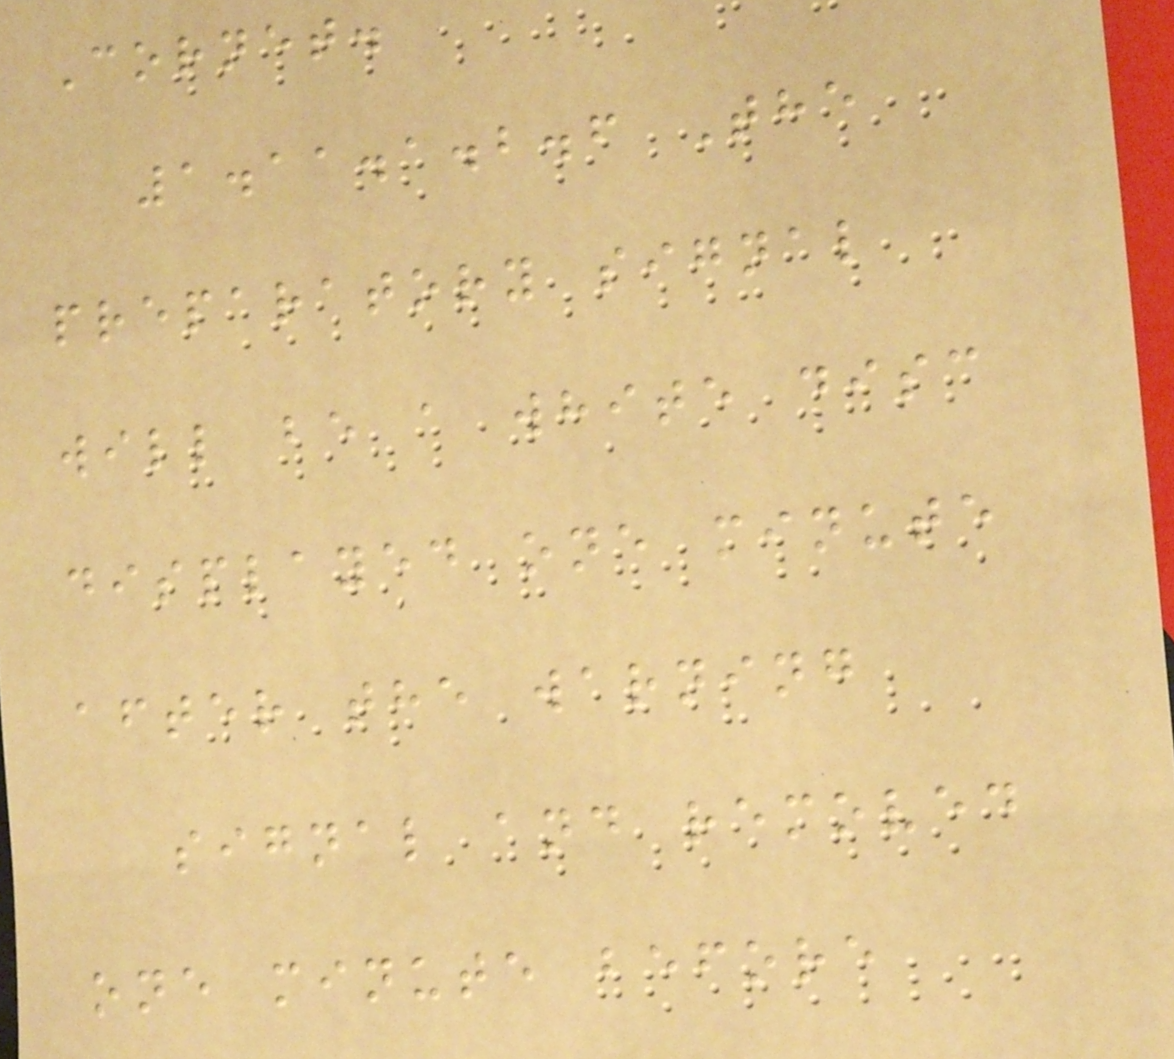Cornet.
1.11.1.2.6 The
preparatory signal
will be a white disc
displayed one minute
after the warning
signal and removed
one minute before
